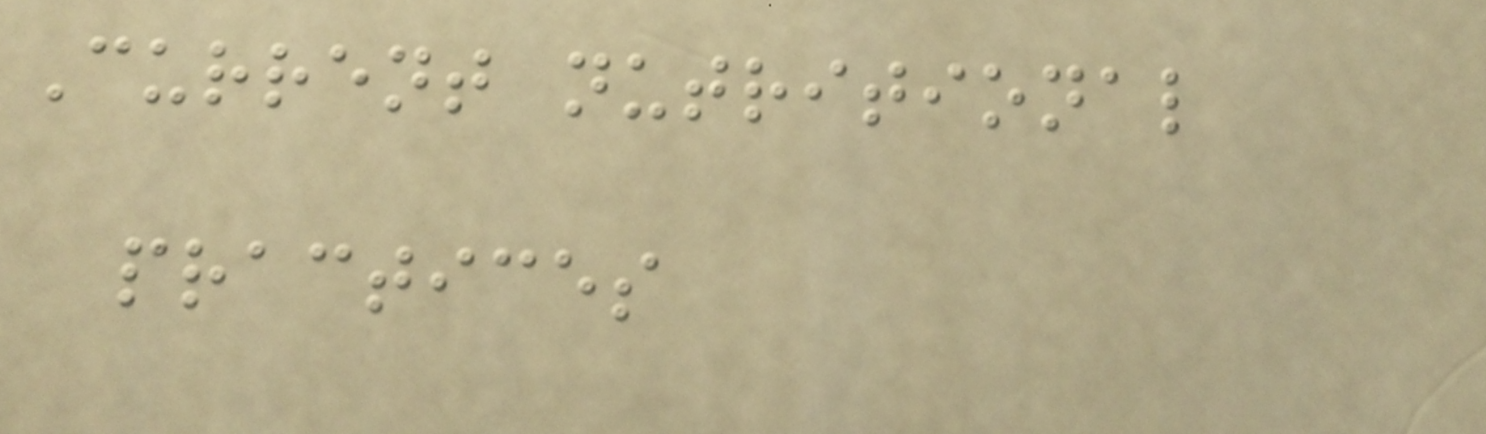Current nutritional
practices
